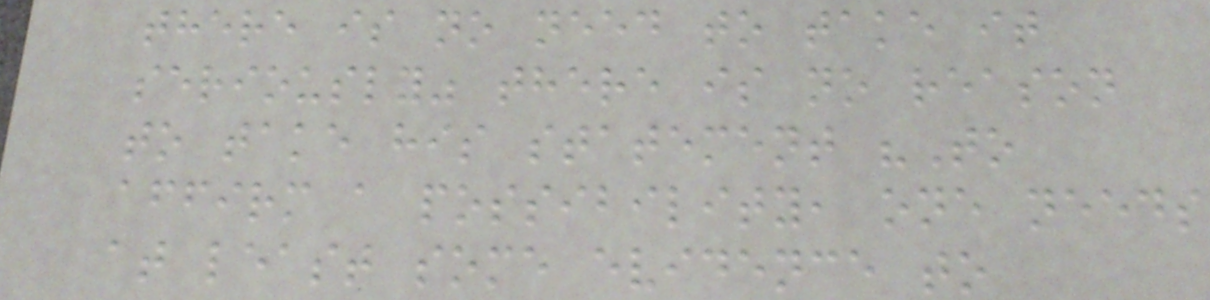there is no need to take it
seriously" there is no reason
to take his statement "To
affirm a possibility, one needs
at least some evidence to
